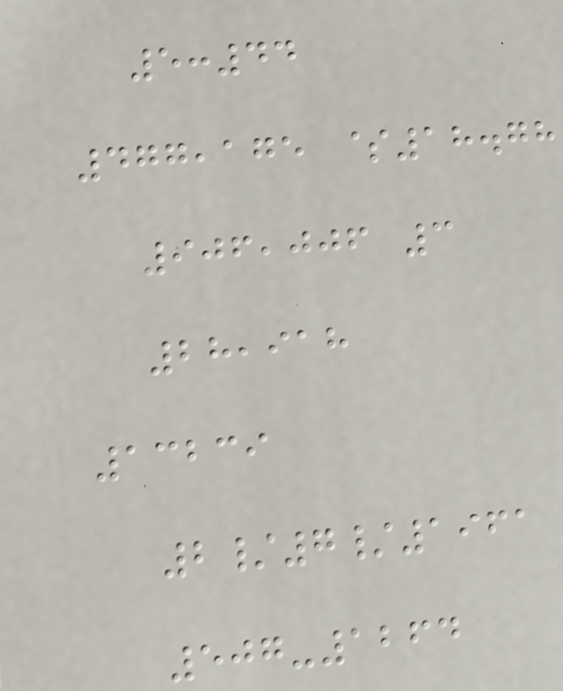5:44
477,175 $18.78
906,006 3
28,918
13239
2/7/1961
507-1264
